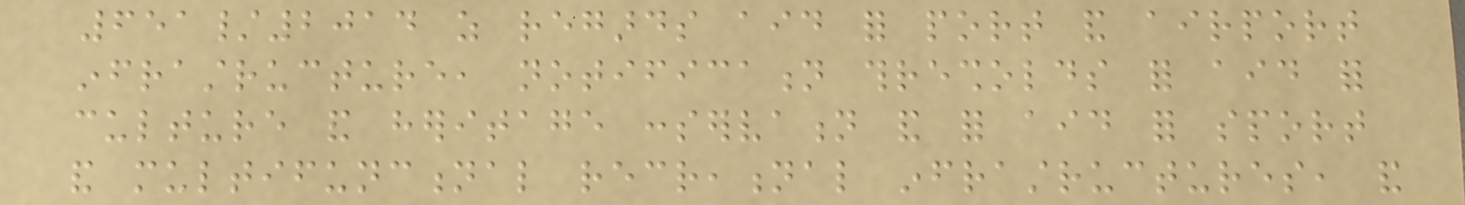651/2014 as regards aid for port and airport
infrastructure, notification thresholds for aid for
culture and heritage conservation and for aid for sport
and multifunctional recreational infrastructures, and
